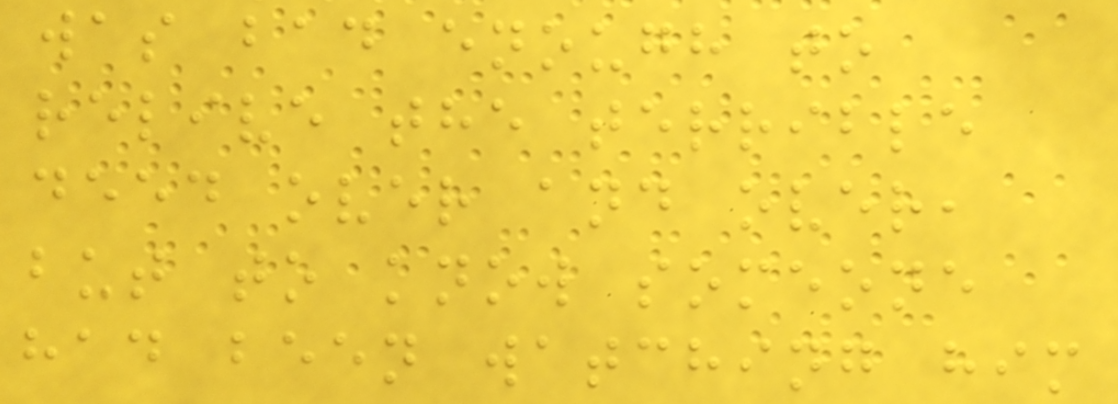was bad enough to
relive the terrible
deed over and over,
but to know someone
had been watching him
